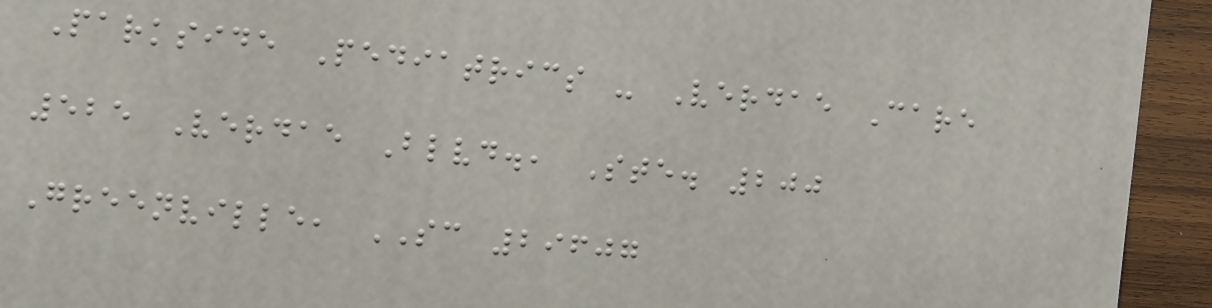Parkside Pediatrics - Verdae Care
525 Verdae Blvd., Ste. 200
Greenville, SC 29607
